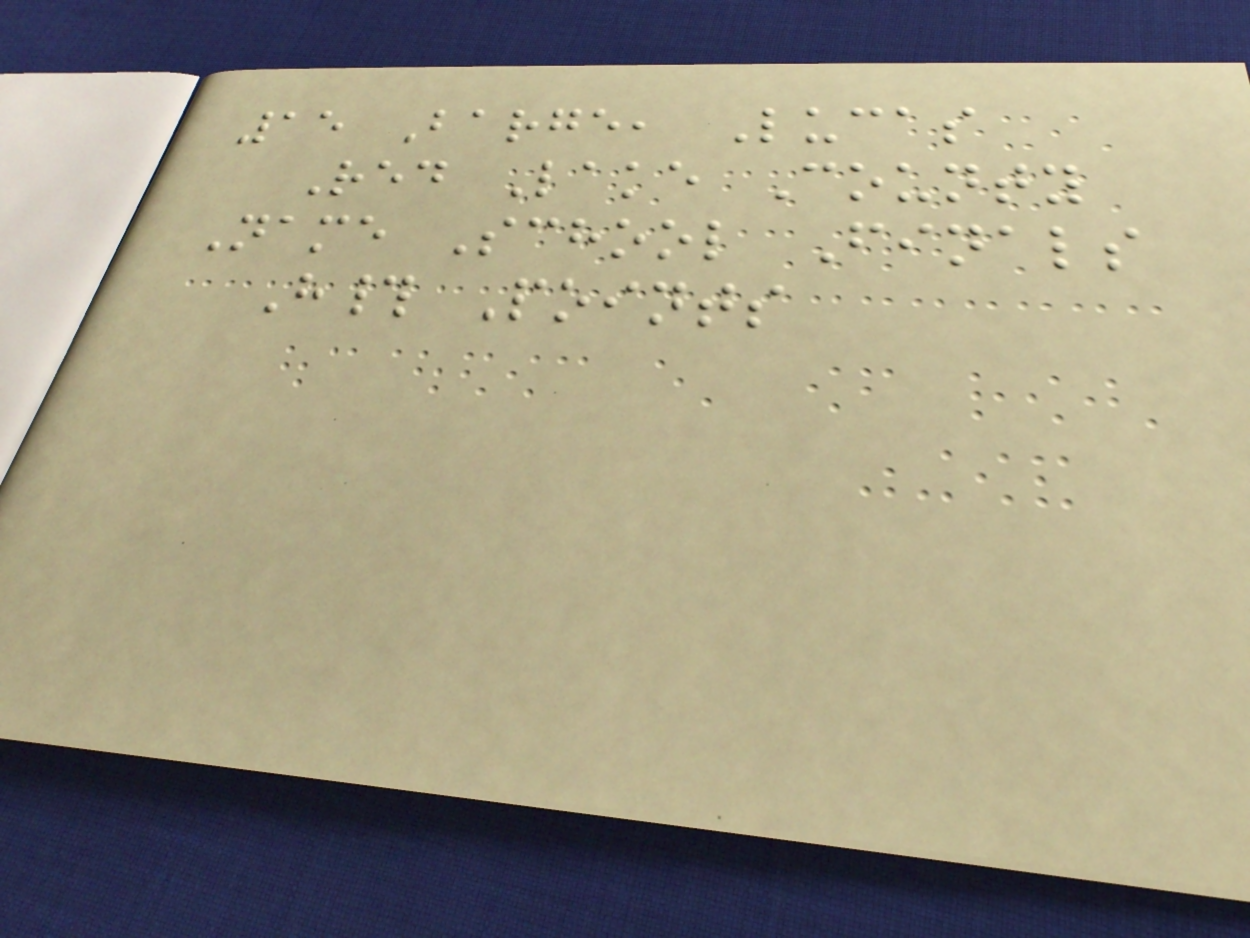15 Barge, Lucas
Red Lake County
Name School Finals
H# Points
